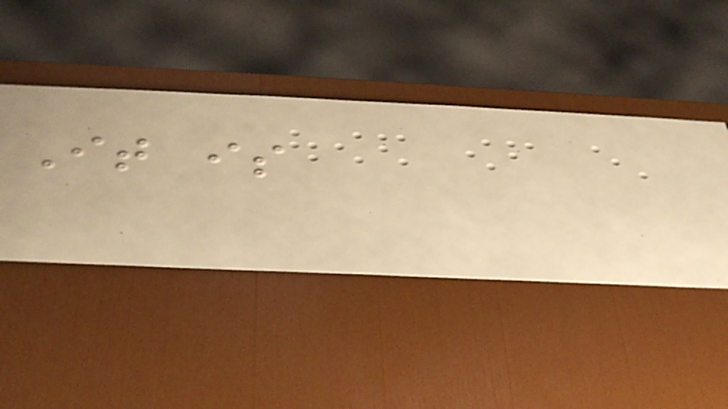It is
